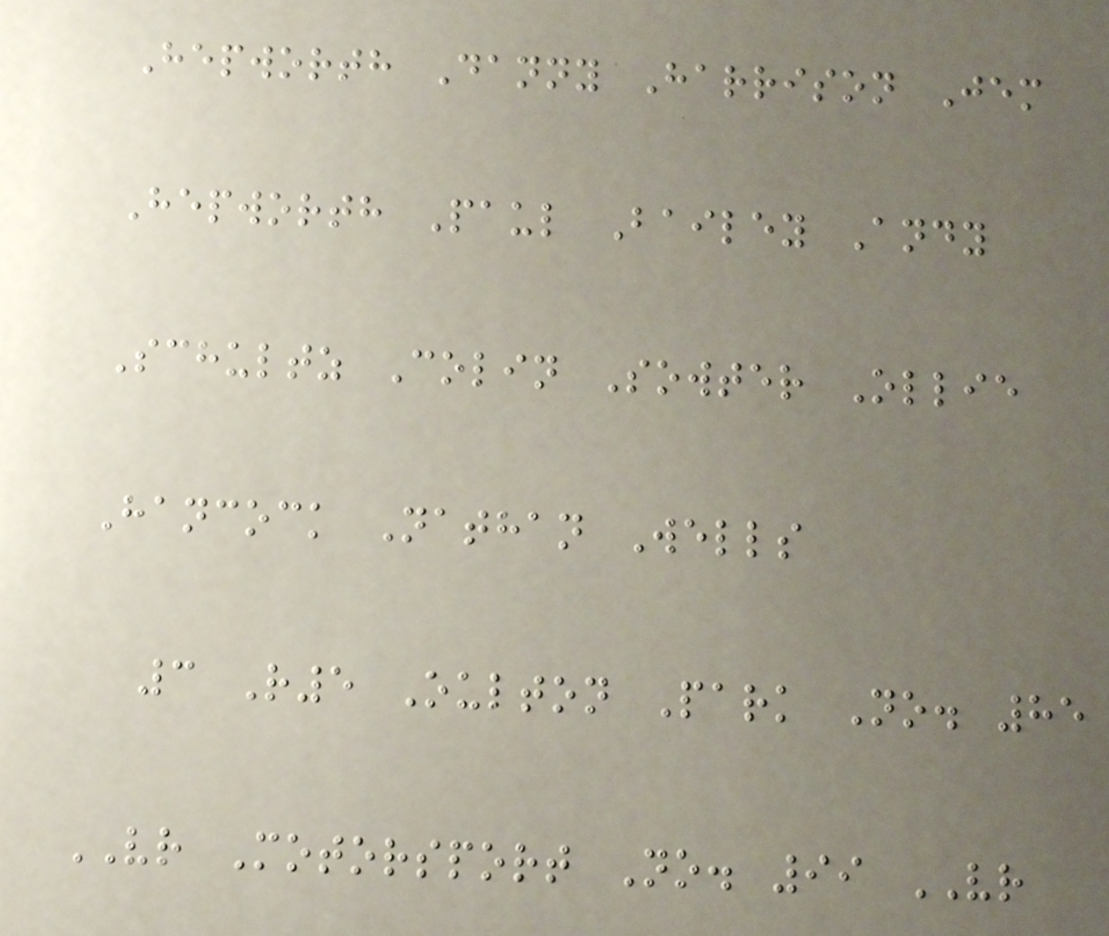Hepworth Danny Harrison Jem
Hepworth Paul Bailey Andy
Schultz Colin Sowter Ollie
Hancock Nathan Wells
3 R5 Oulton Park No. 85
VR Motorsport No. 99 VR
